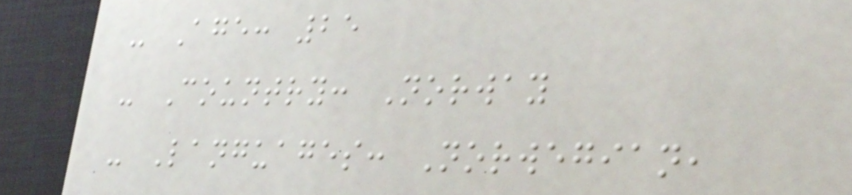- Age: 25
- Country: Norway
- Languages: Norwegian,
